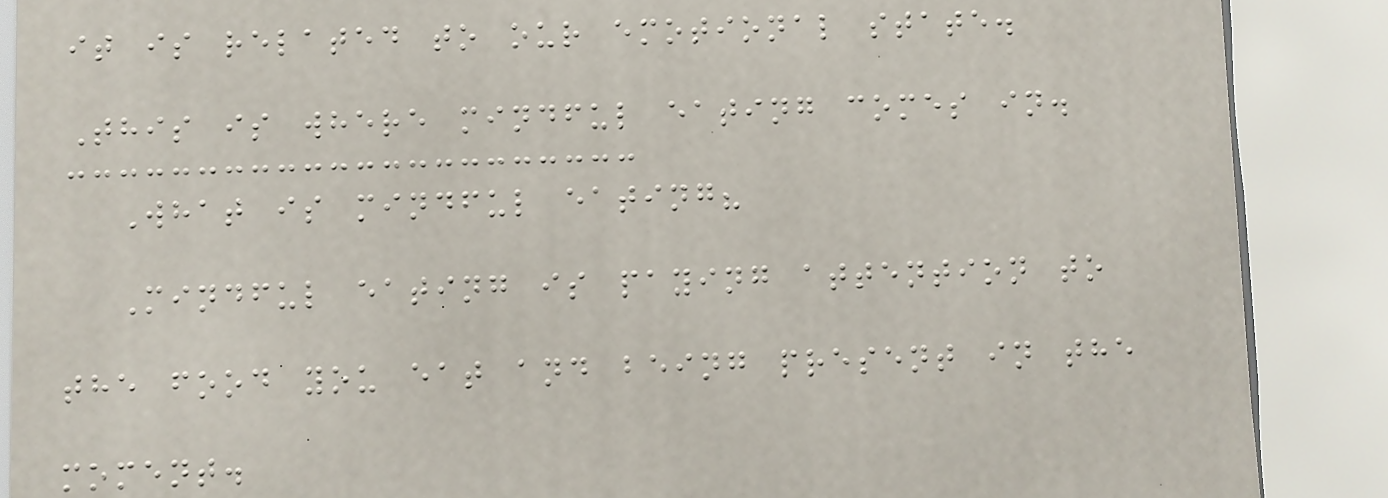it is related to our emotional state.
This is where mindful eating comes in.
What is mindful eating?
Mindful eating is paying attention to
the food you eat and being present in the
moment.
